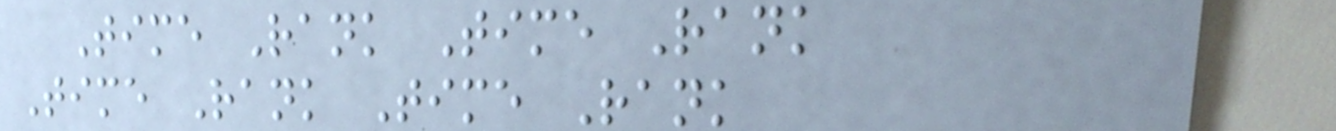Time Rank Time Rank
Time Rank Time Rank
